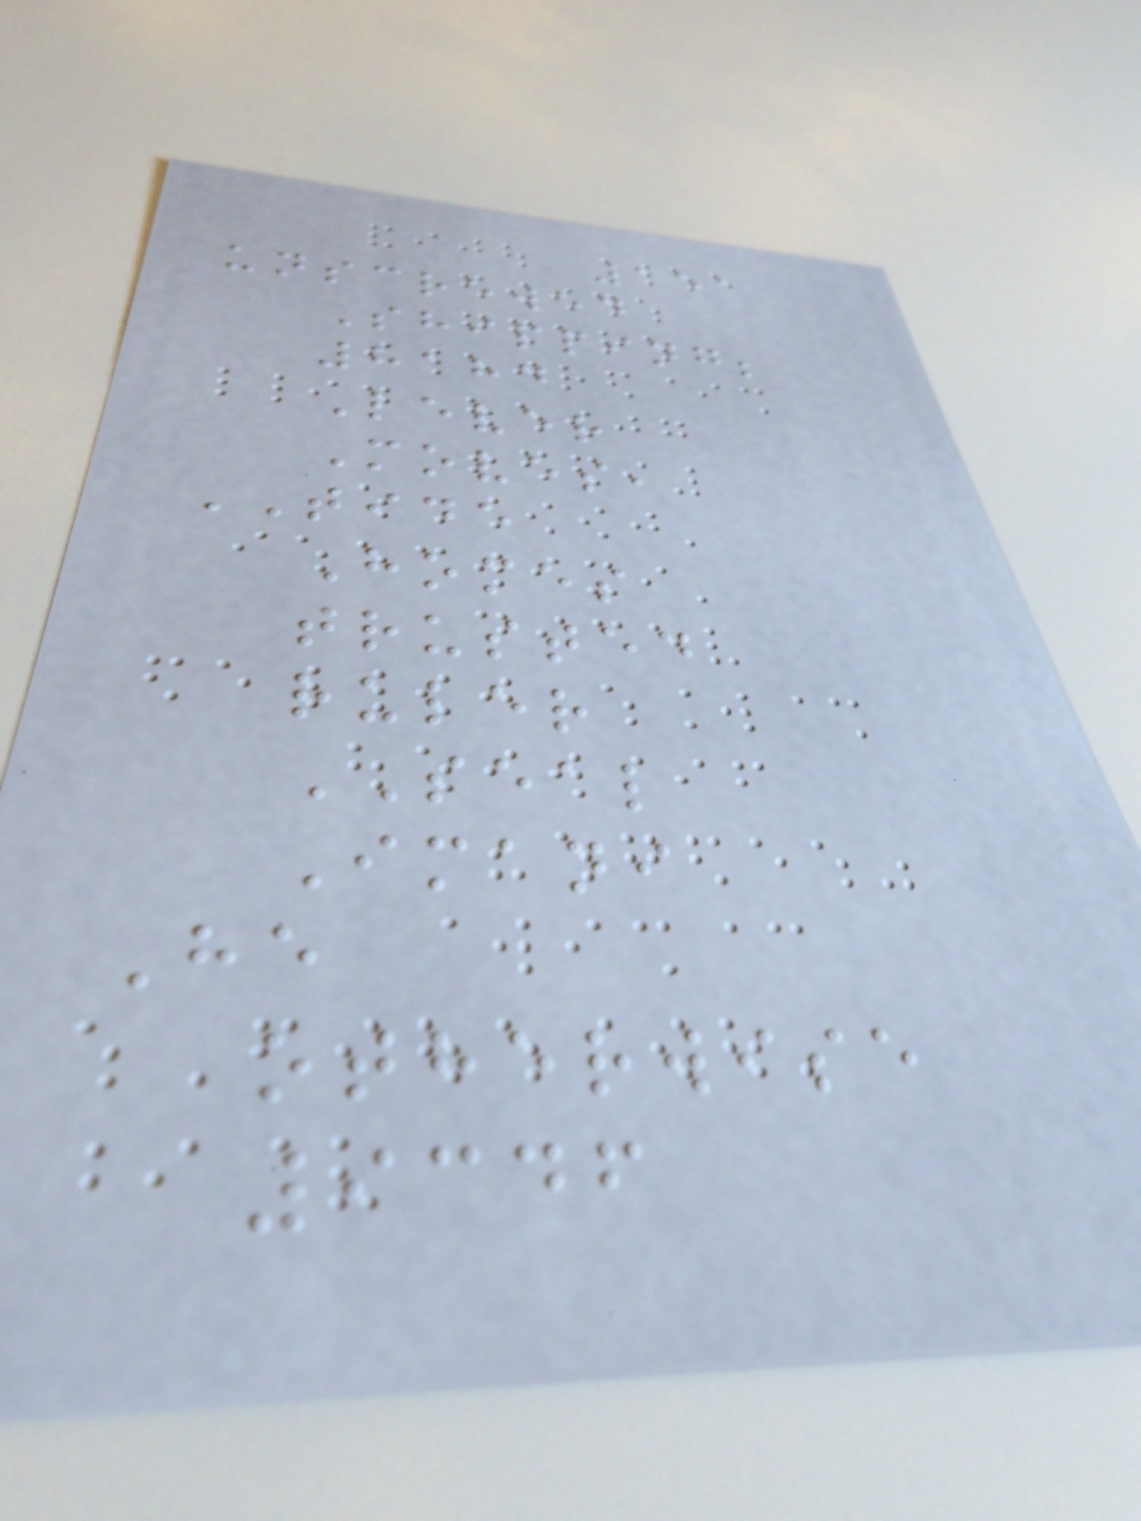151
unscrewed
Shipping;
8184
Lever
Moves,
TIDE
Homes
trusted
ruler
SEAL
Imani
He
otherwise
9346
